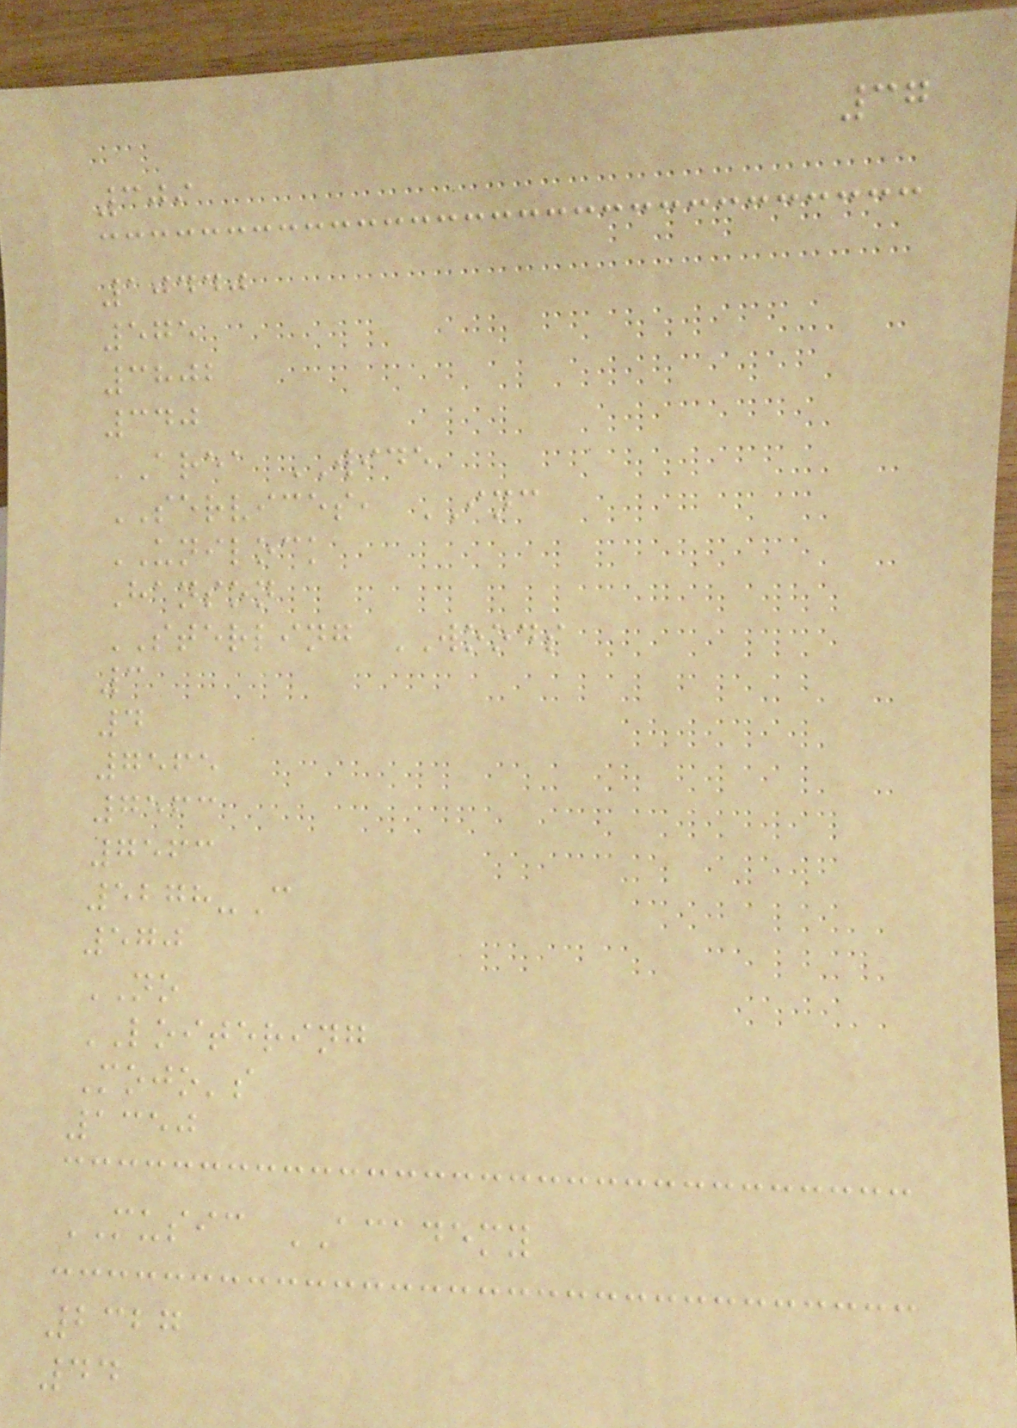37
309
10440
575
3802
340
AREA WIDE
SERVICES, INC
UNILOCK
Hanson
STERLING WOODS
3
4
7565
7563
7563
5278-C
570
NO
LOITERING
Mojo's
1350
MUSIC ACADEMY
2327
44
